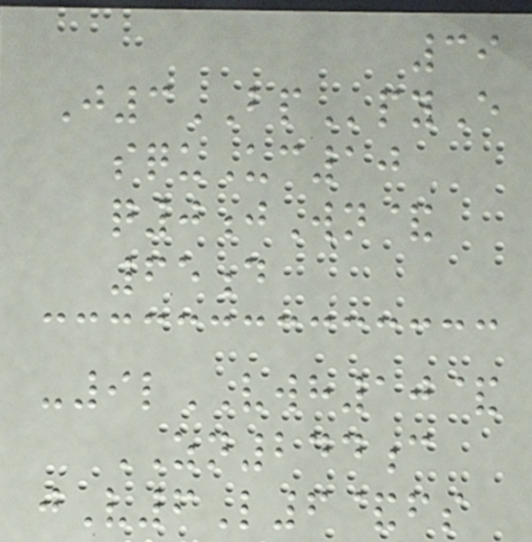39
J3BPpyE
squUc10
q0jWn&
65d
-9lVWH10&
ZN244c
jV6L6&fs
